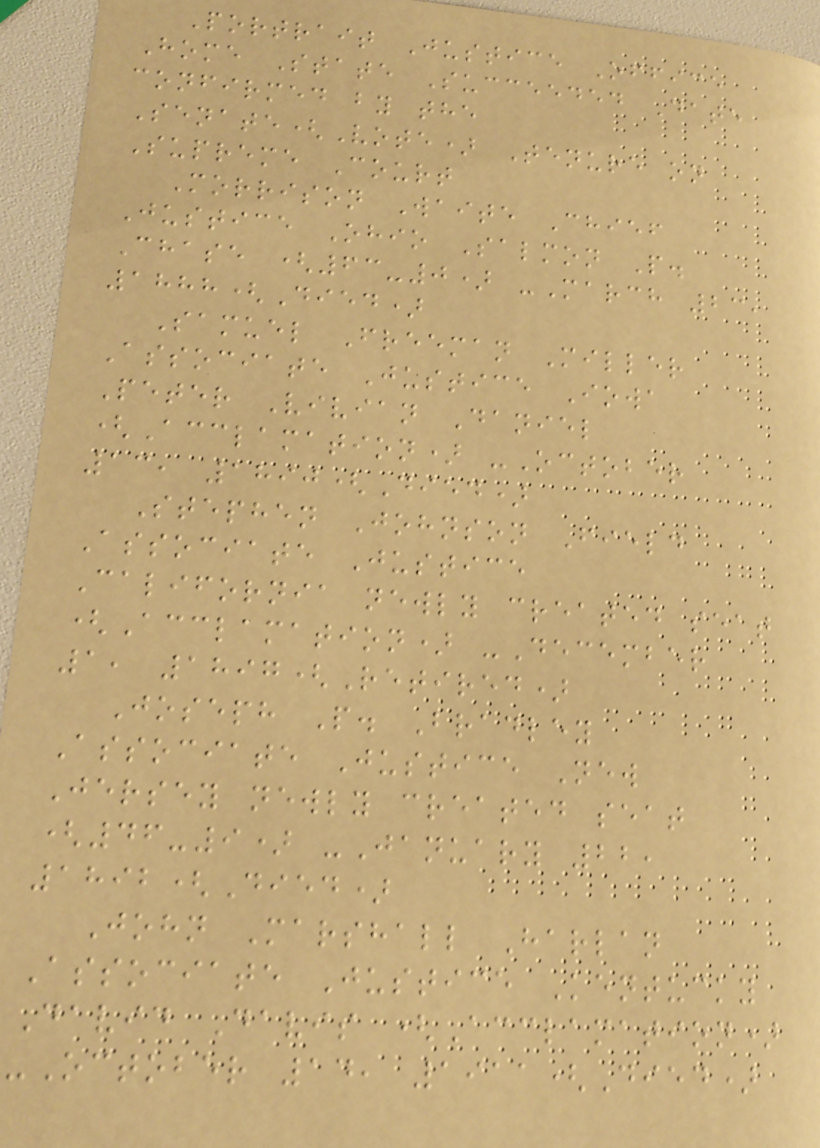Portrait Justice Office
Home State Succeeded Date
confirmed by the
Senate(Vote) Tenure on
Supreme Court
Morrison Waite Chief
Justice Ohio Salmon P.
Chase (63-0) -March 23,
1888(Died)
Samuel Freeman Miller
Associate Justice Iowa
Peter Vivian Daniel
(Acclamation) -October
13, 1890(Died)
Stephen Johnson Field
Associate Justice
California newly created seat
(Acclamation) -December
1, 1897(Retired)
Joseph P. Bradley
Associate Justice New
Jersey newly created seat
(46-9) -January 22,
1892(Died)
John Marshall Harlan
Associate Justice Kentucky
David Davis (Acclamation)
-October 14, 1911(Died)
